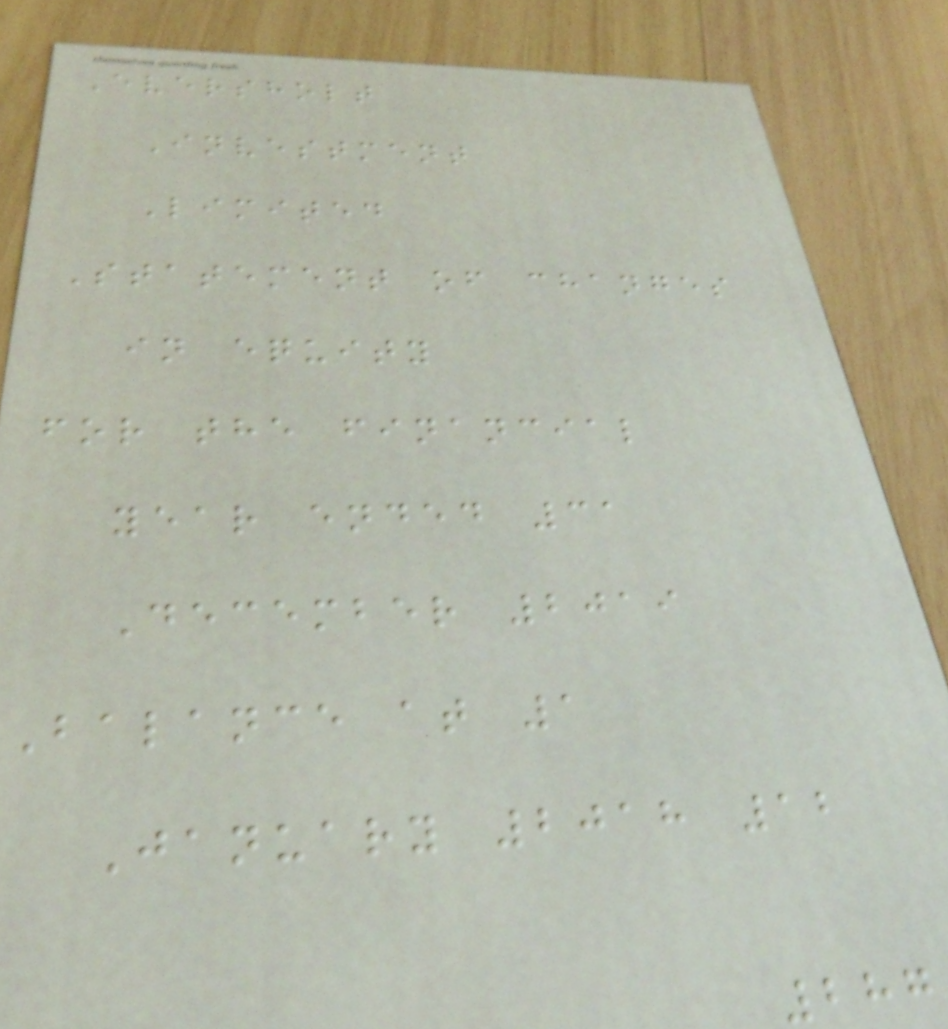Eversholt
Investment
Limited
Statement of changes
in equity
for the financial
year ended 31
December 2019
Balance at 1
January 2018 12
287
